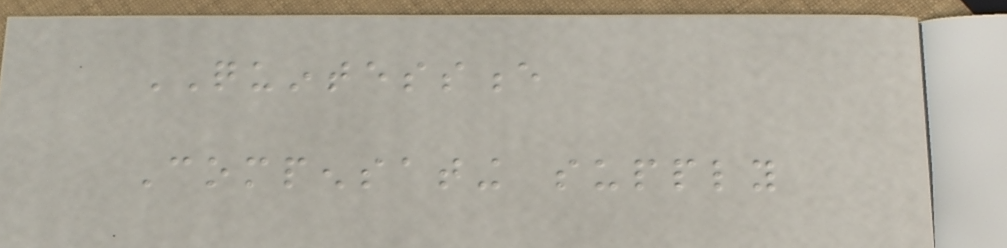QUINTESSENCE
Compensating supply
